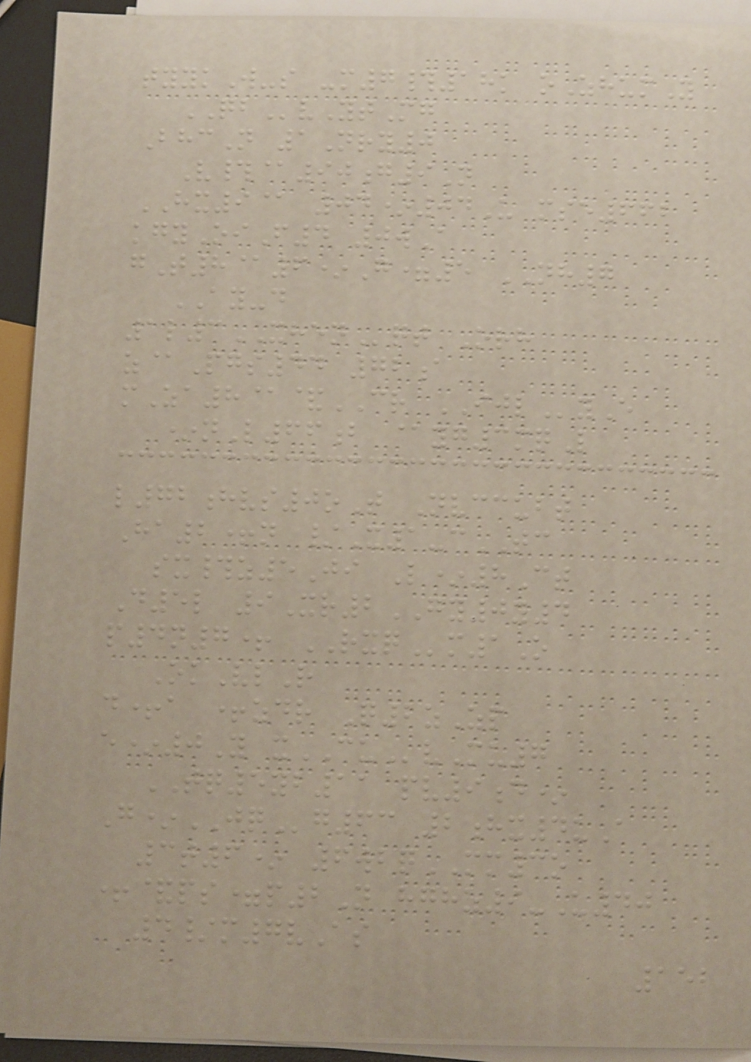tyykW-s -m7#18k oZhumY
QBvYtMg
BhcN 1Nry0
V#@90g9N
HX9@ 04*04U mse662
kgyOiF4 0wA
gT8@6*G=5 NH7
AY-d
1l3XHENqt Orh
z@Pgs44 72a
mZa8@&CR IJLyE
*nL66b @yg3mqL
l72hvs0oT Nvccubt
Ha2+n /X1-cTC
sx#z5Ji L*8Ct
D5l 9Xr2GY0y4
p4n7+ RXQm1O
OkVlR
d+a +zdr Q2zZp
e*0Y xCUvMu7
TQ5yb11 pv9d*
G*JQg63 2hx4uA
3t6* 6wbqMM3o
+&ps=p2N hghz9-U40
4/m7vAs
152
